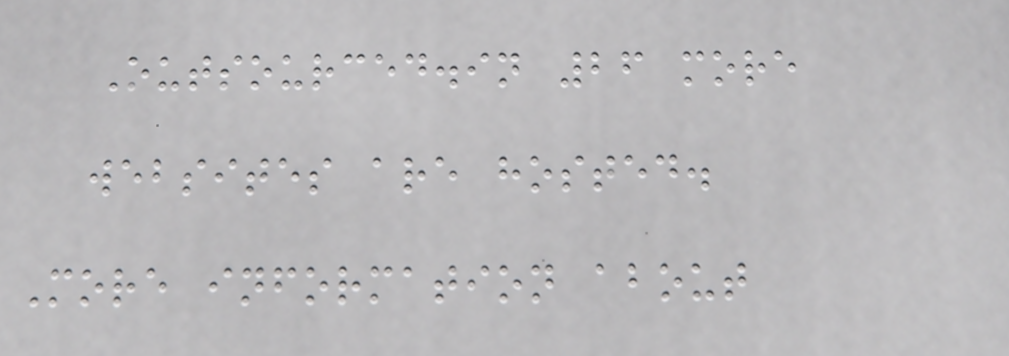Outsourced.in 26 more
websites are hosted.
More information about
